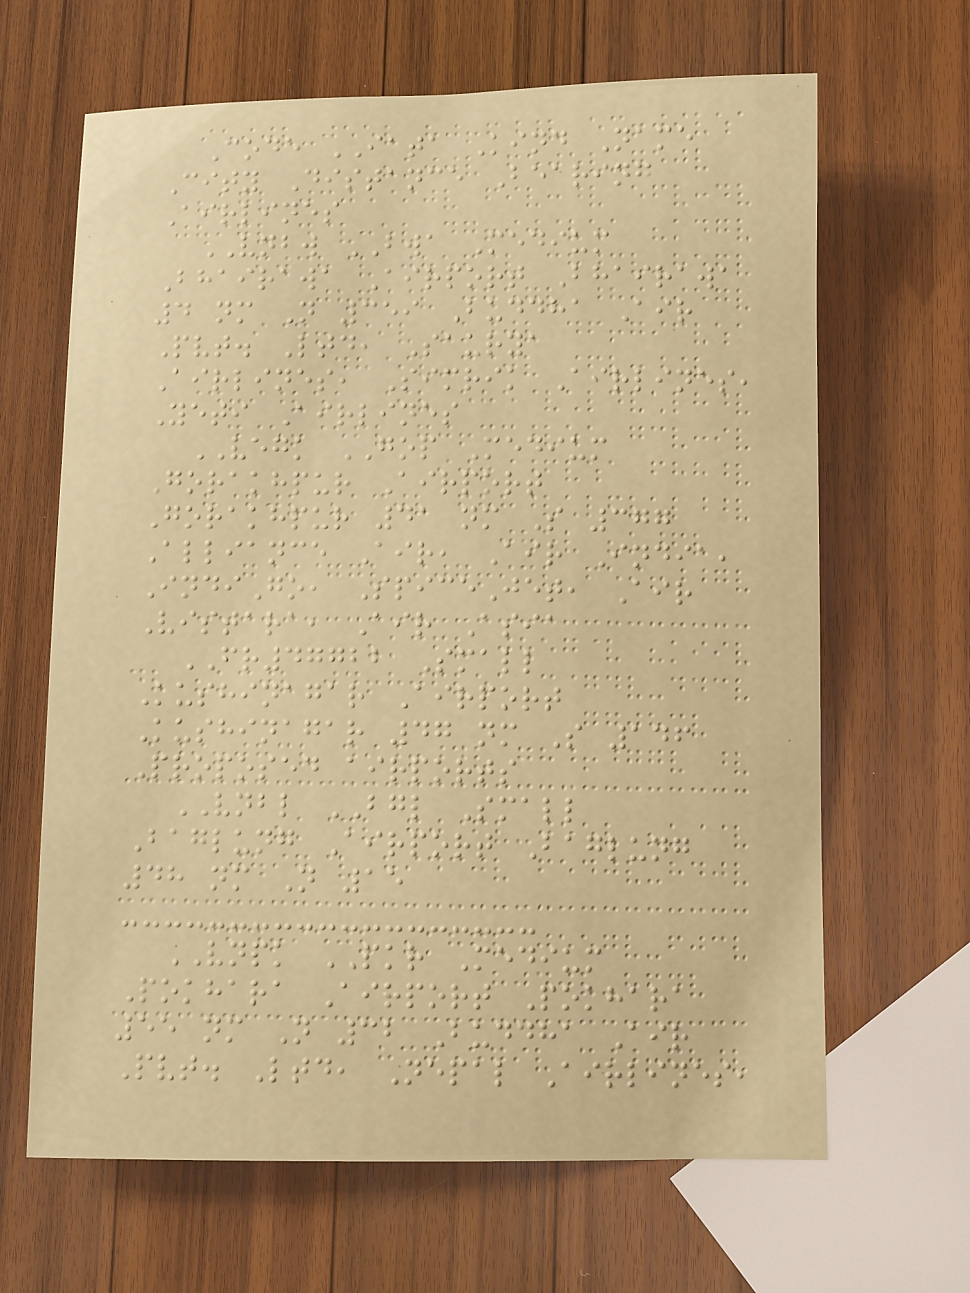Code IATA Kind Name
City Distance Bearing
Airlines
VNBW BWA Medium
Bhairawa Airport Bhairawa
4 nm N 359 Buddha Air
Pvt. Ltd, Saurya
Airlines, Simrik Airlines,
Yeti Airlines
VEGK GOP Medium
Gorakhpur Airport
Gorakhpur 41 nm S 377
Alliance Air, Air India,
IndiGo, SpiceJet, Air
Vistara, Air Asia
FR47722 Small
Kushinagar Airport
Kushinagar 47 nm S 146
Proposed airports
VNBL BGL Small
Baglung Airport Baglung
48 nm N 15
VNPK PKR Medium
Pokhara Airport Pokhara
55 nm N 32 Buddha Air
Pvt. Ltd, Nepal Airlines,
